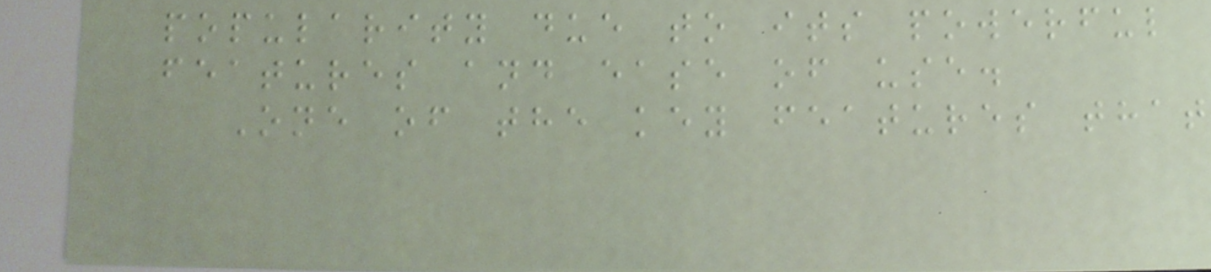popularity due to its powerful
features and ease of use.
One of the key features that
